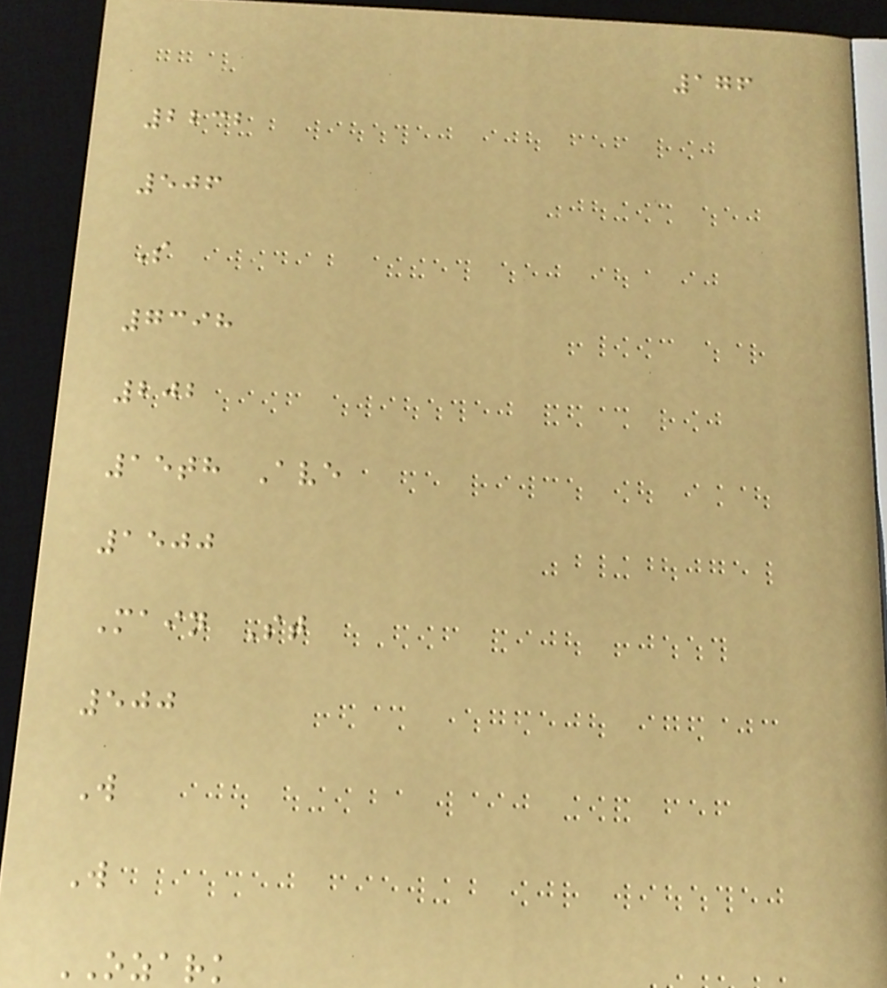176
2232
506
S
7398
202
15th Ave
1500
Main St
500
W
W
OZARK
